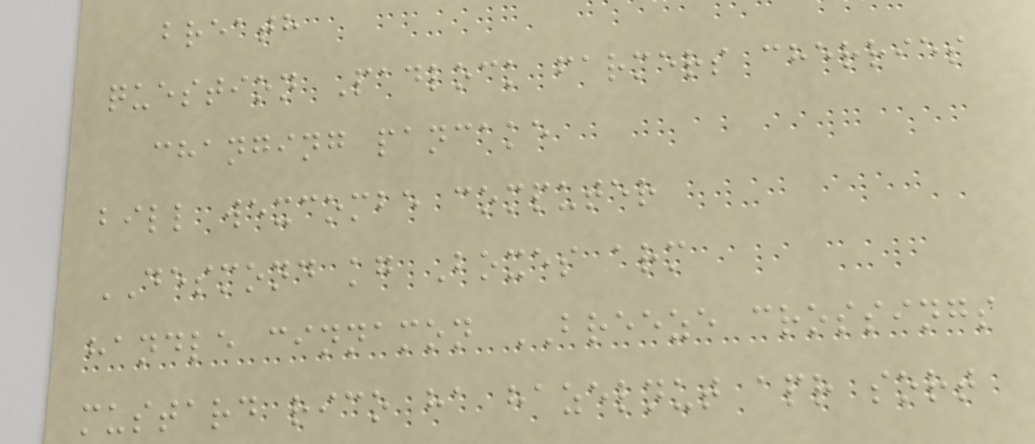breath
question Padlock farmers cherries
changing pancake
bill wexcombe computer
DESMOND kg Boxes arm
handle cinnamon BREEZE crossings
mustard rico ha hazelnut apr sort
